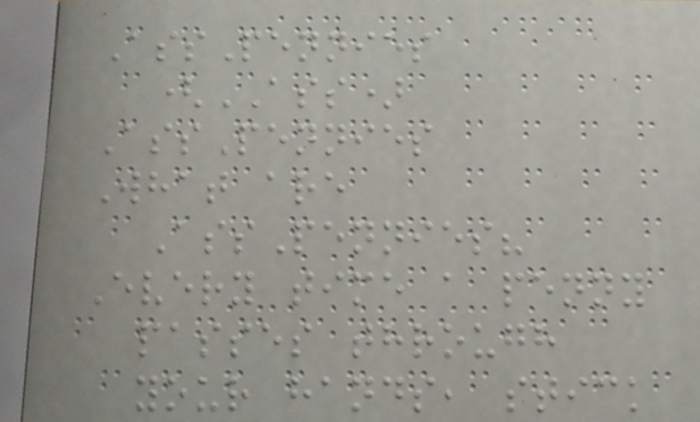AssPennies
(ASS)
AssPennies
What are
AssPennies?
Every time a penny
passes through
your hands, stick
